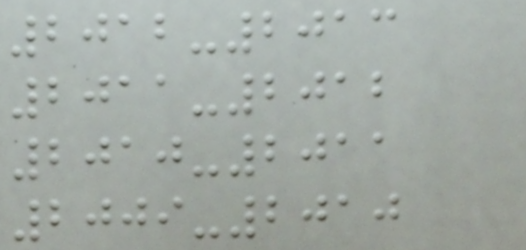2012-2013
2011-2012
2010-2011
2009-2010
